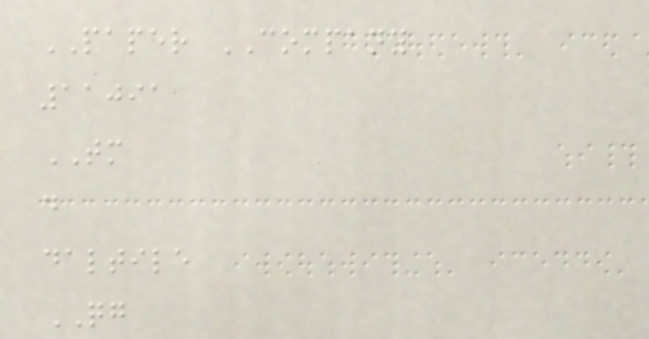PAPER COMPANY
11091
TM
d
daltile
QG
